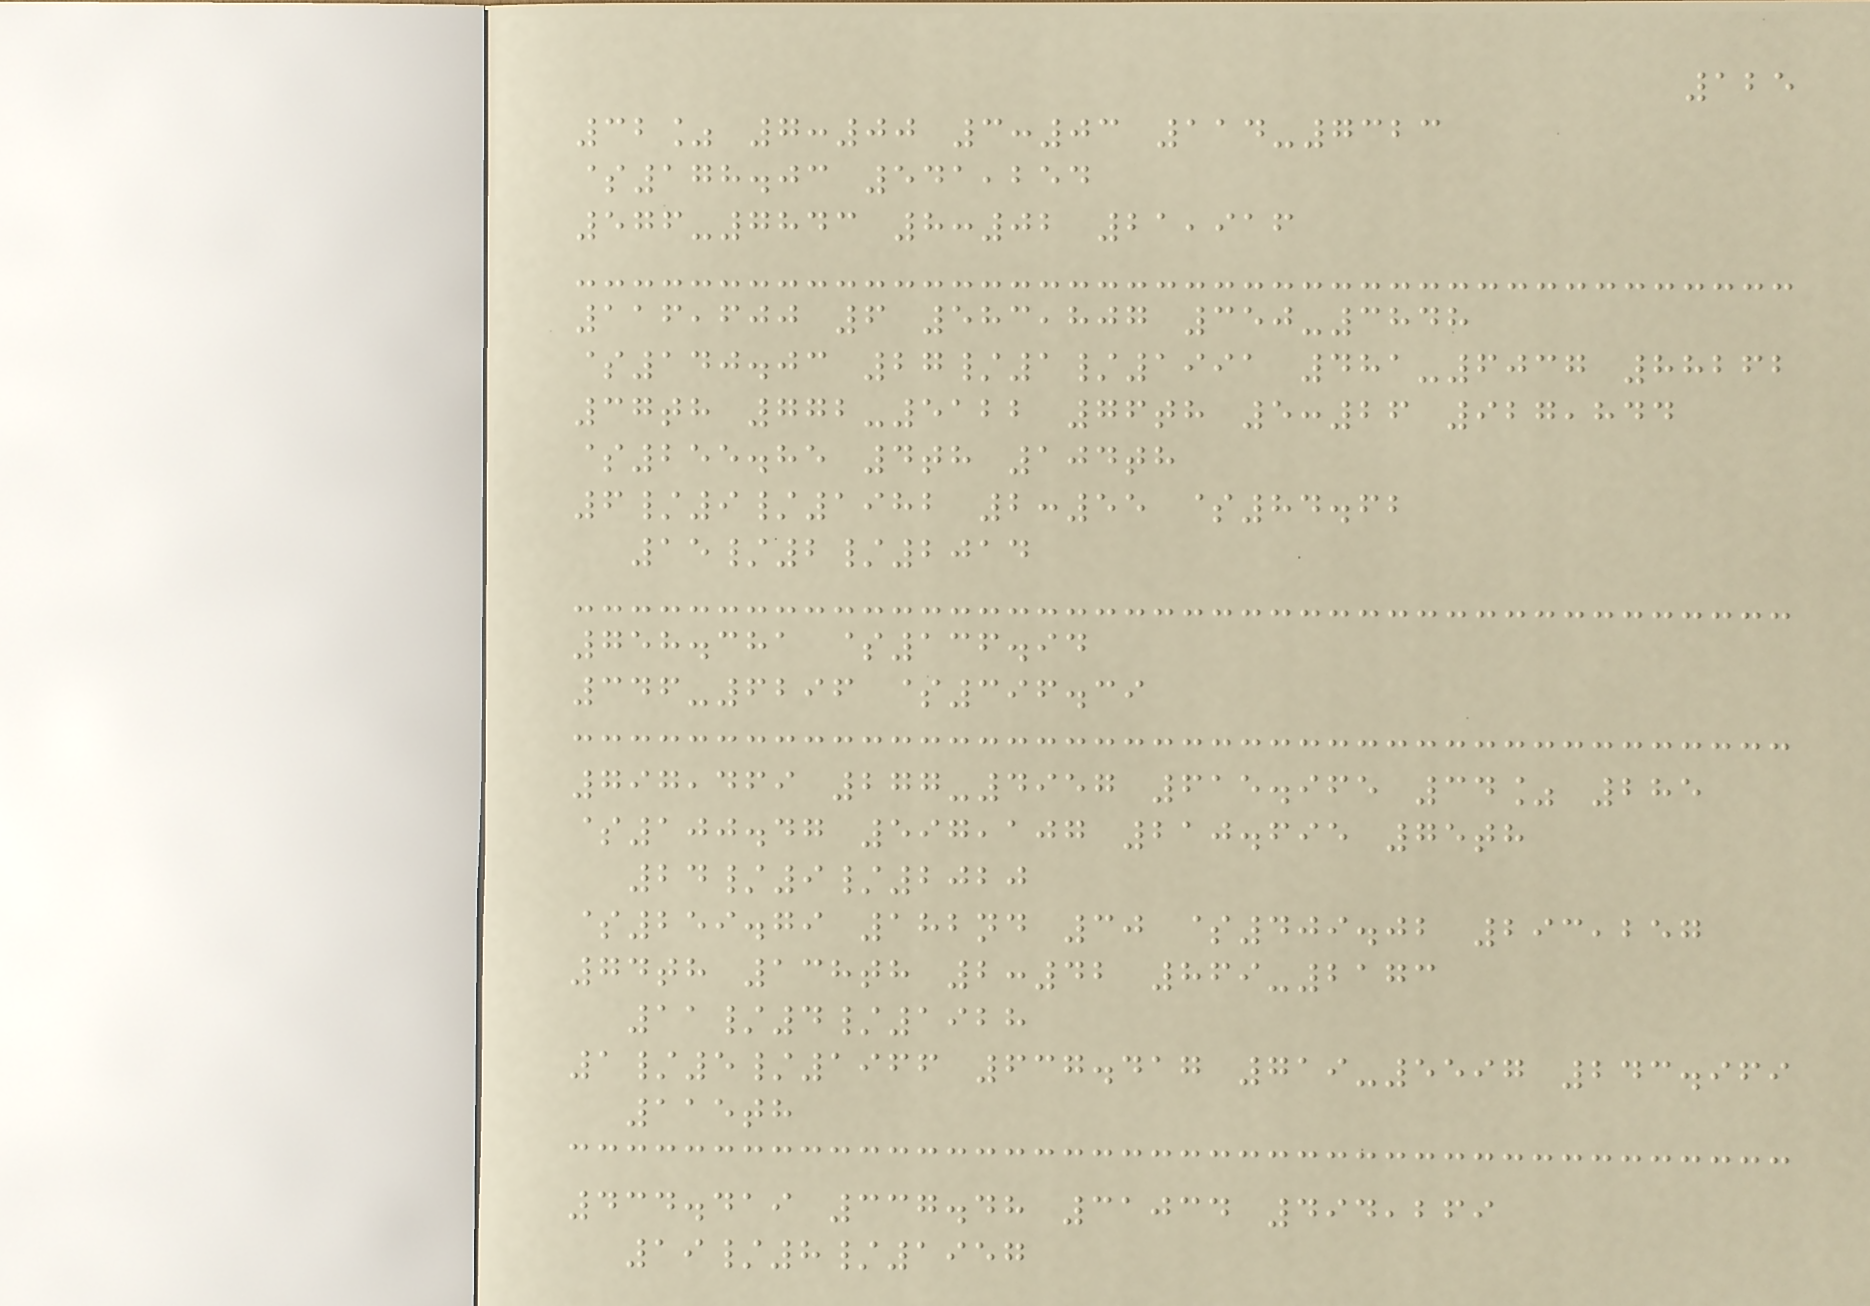125
32% 7:00 3:03 114-7323
$178.03 541,254
576-7843 8:02 21,916
116,600 6 583,807 350-3848
$140.03 27/1/1991 481-6037 88262
37th 772-5122 76th 5:26 927,844
$255.85 4th 104th
6/9/1982 2:55 $84.62
15/2/2014
758.381 $136.94
346-6296 $396.39
797,469 277-4957 615.965 34% 285
$100.47 597,107 210.695 75th
24/9/2020
$259.79 182nd 30 $409.02 293,257
74th 138th 2:42 869-2173
11/4/1928
1/5/1966 637.417 719-5597 243.969
115th
434.419 337.48 31034 494,269
19/8/1957
